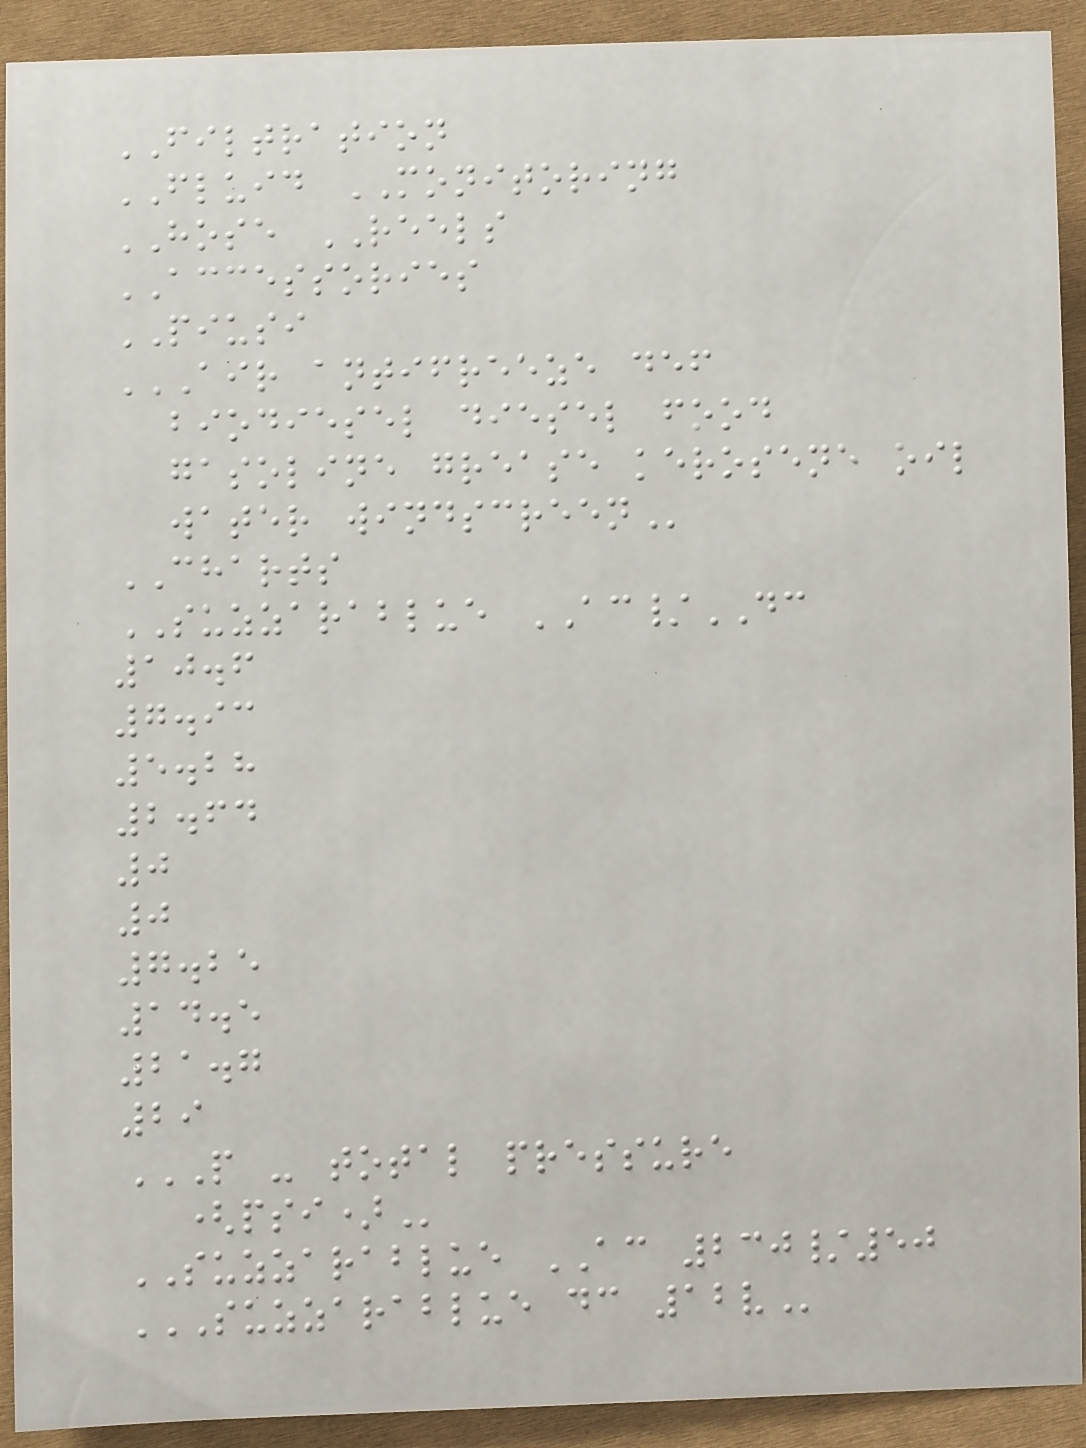FILTRATION
FLUID MONITORING
HOSE REELS
ACCESSORIES
PIUSI
AIR ANTIFREEZE DEF
BIODIESEL DIESEL FOOD
GASOLINE GREASE KEROSENE OIL
WATER WINDSCREEN
CHARTS
SUZZARABLUE AC/DC
10.6
7.93
5.28
2.64
0
0
7.25
14.5
21.7
29
P - TOTAL PRESSURE
(PSI)
SUZZARABLUE AC 230/50
SUZZARABLUE DC 12V
